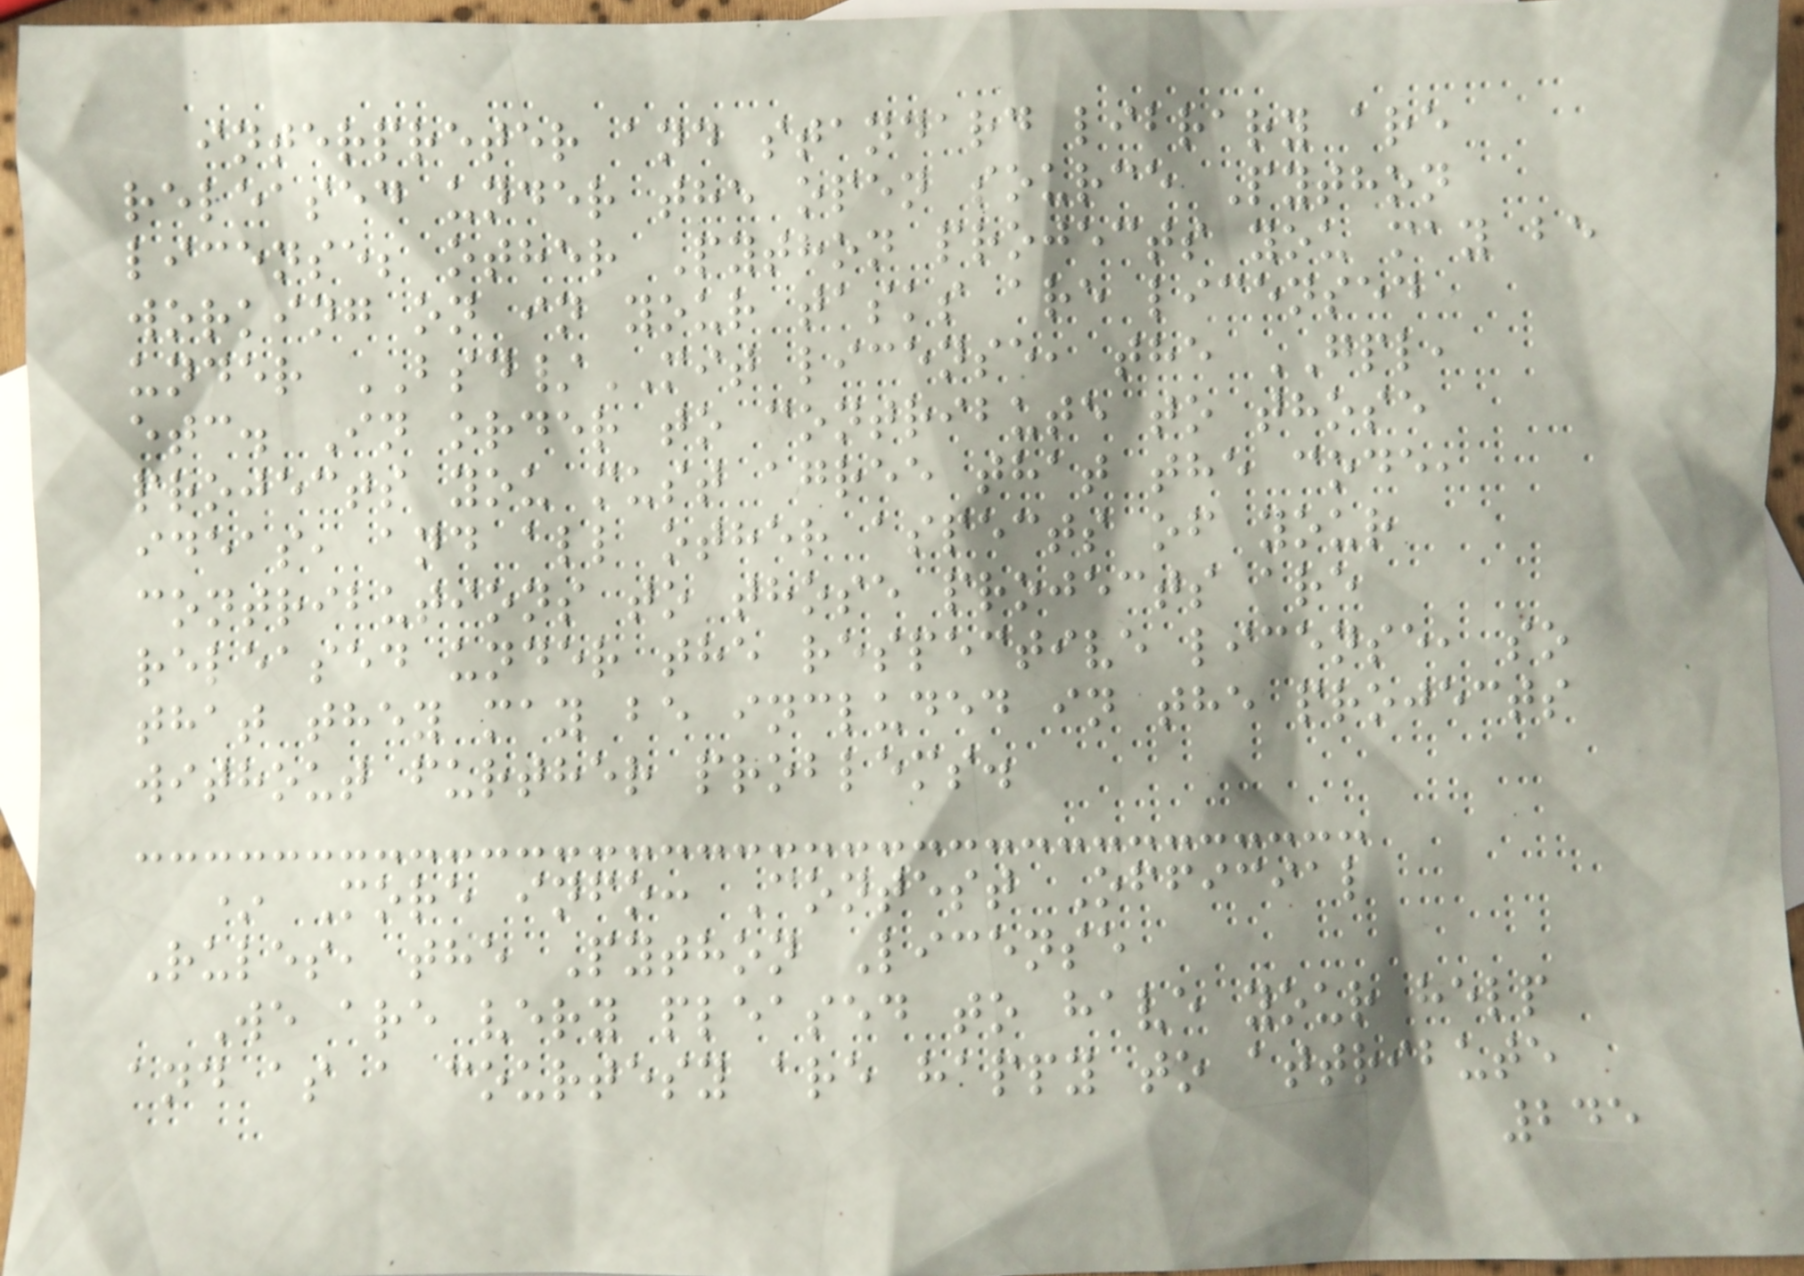interpreter and standard library are
released under the open source Python
license; other Python projects you may be
working on in your tasks are licensed
under BSD/MIT license, the GPL,
etc. In order to contribute to those
projects you must agree that the code,
ideas, and all other aspects of your
contributions to those projects are
released under the respective license, so
that they may be included in the projects
without further problems.
* More info: Contest Official
Rules, the Python License
We are very pleased to have your help
and as a courtesy are happy to attribute
245
